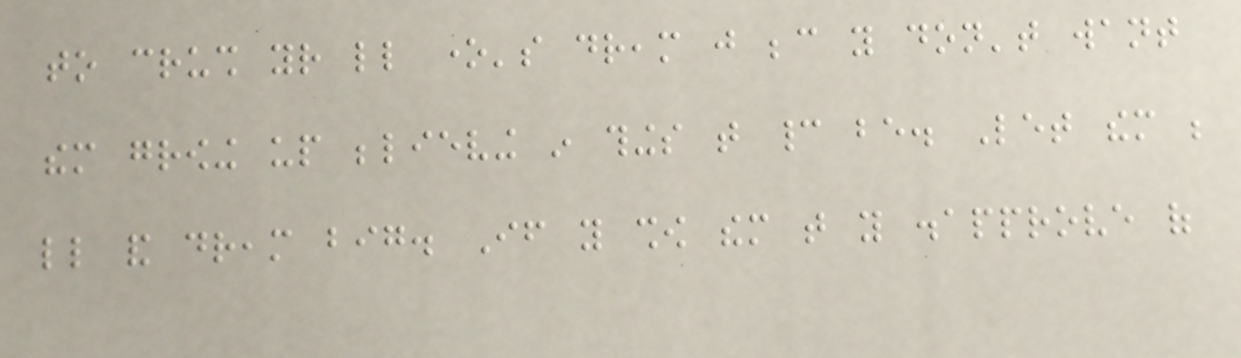to crush your little one's dream just because you don't want
them growing up believing in things that cannot be. Let them be
little and dream big. If you show them that you disapprove of
